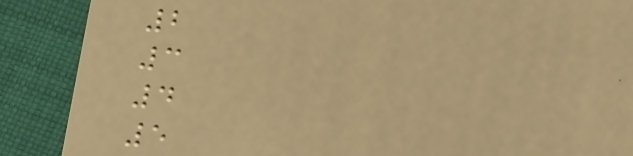2
3
4
5
